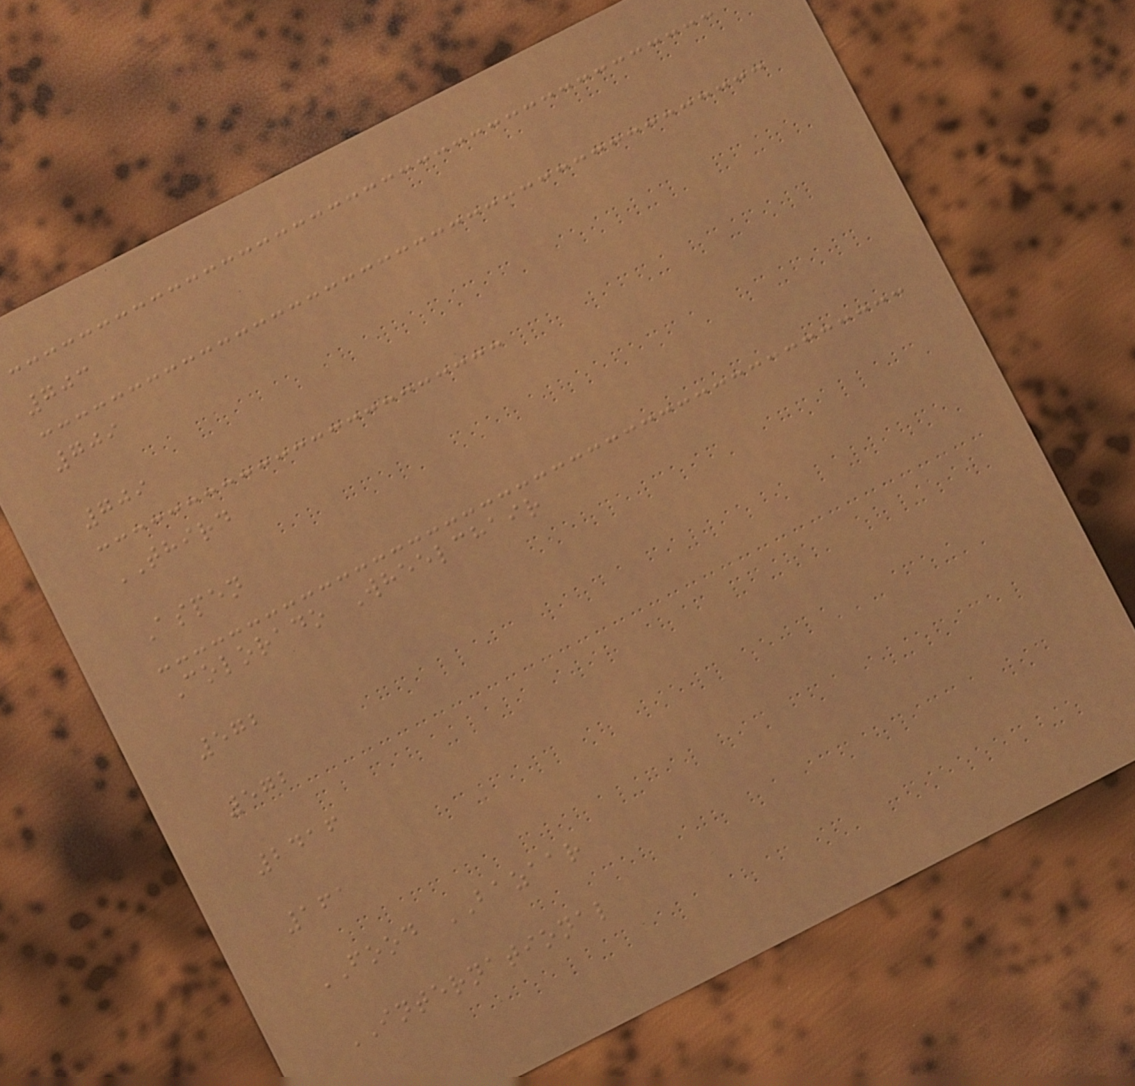703
709
709
THIRD
Aspen
Colorado Wheelchair
572
572
2416
161
FOOD BAZAAR
INTERNATIONAL
